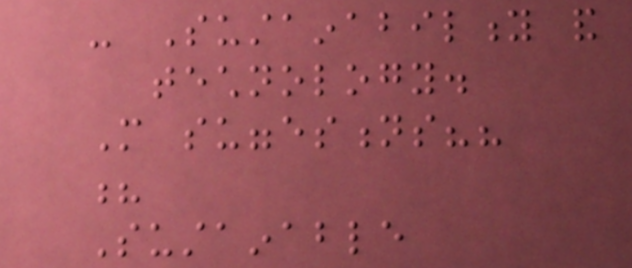- Sustainability and
technology.
More suggestions??
?
Sustainable
